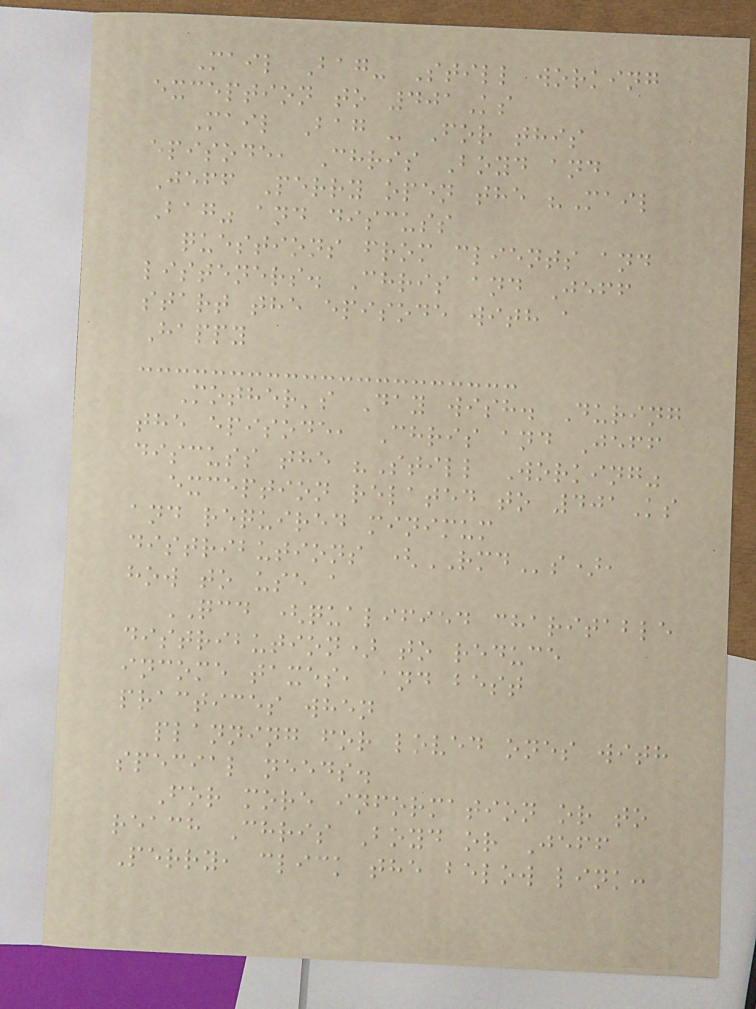Mail Bag- Still working
exception to 401Ks
Mail Bag - For this
episode, Chris Boyd and
Jeff Perry open the "Mail
Bag" and discuss
questions from clients and
listeners. Chris and Jeff
start the episode with a
Happy
Mother's Day wish. During
the episode, Chris and Jeff
discuss the "Still Working"
exception related to 401Ks
and required minimum
distributions (RMDs),
how to use a
QCD (qualified charitable
distribution) to reduce
income taxes, and best
practices when
planning for loved ones with
special needs.
For more information or to
reach Chris Boyd or Jeff
Perry, click the below link:
